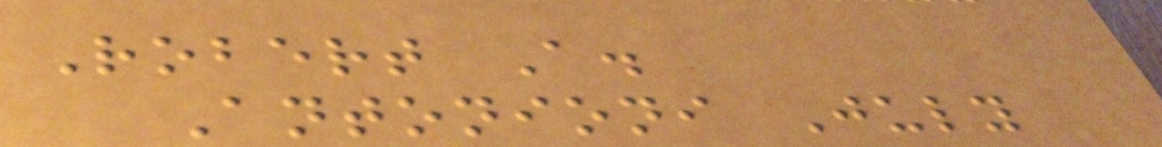Robert A.
Antonioni July
